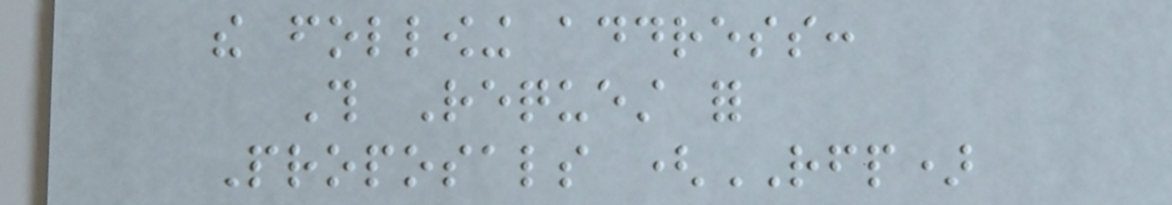the following address:
This Request for
Proposals (RFP)
